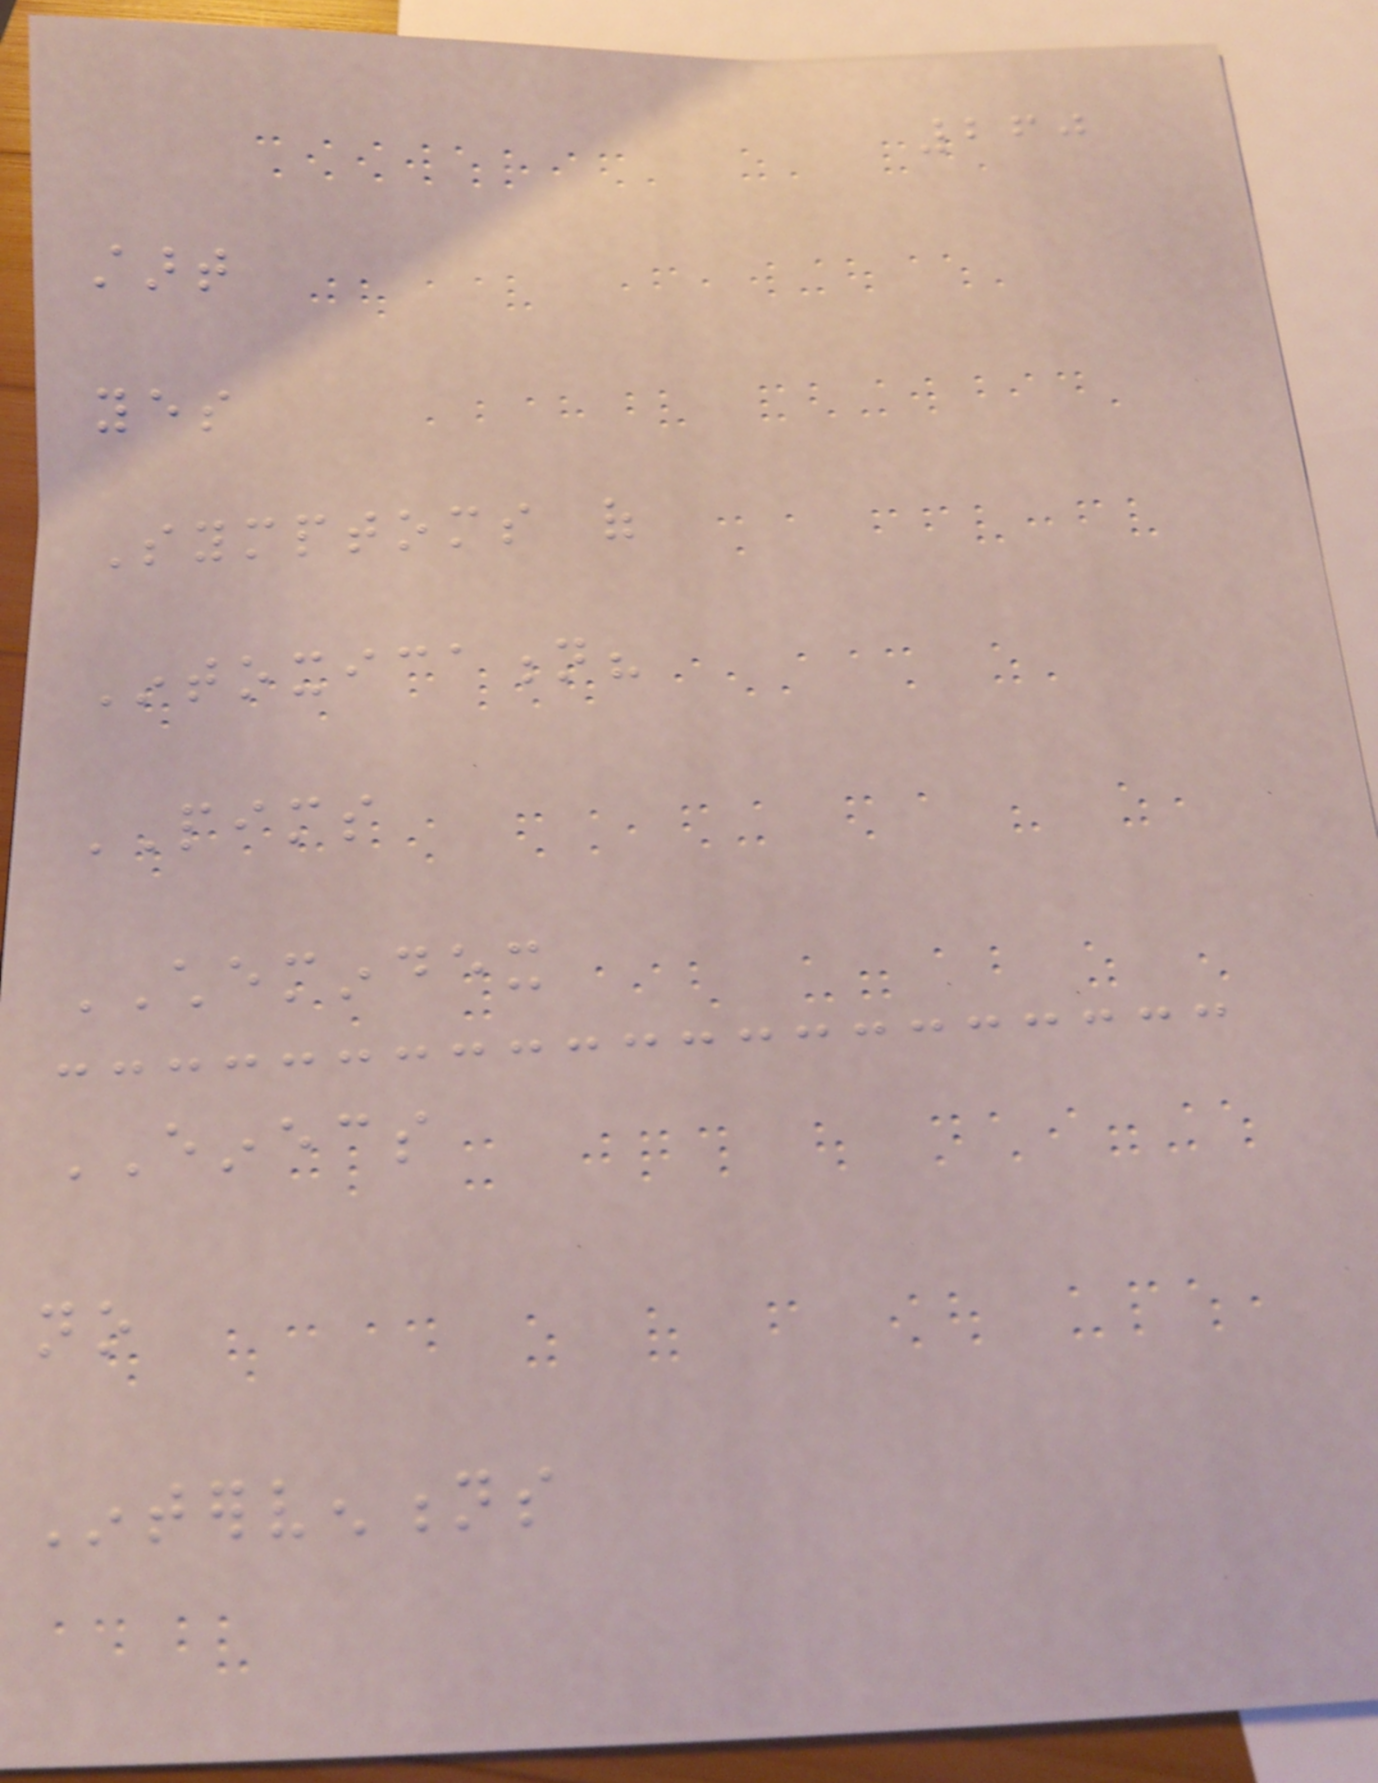260
start
yes
Symptoms of
Intoxication?
PIMS
CHEMINDEX
EINECS
no
Interventions
